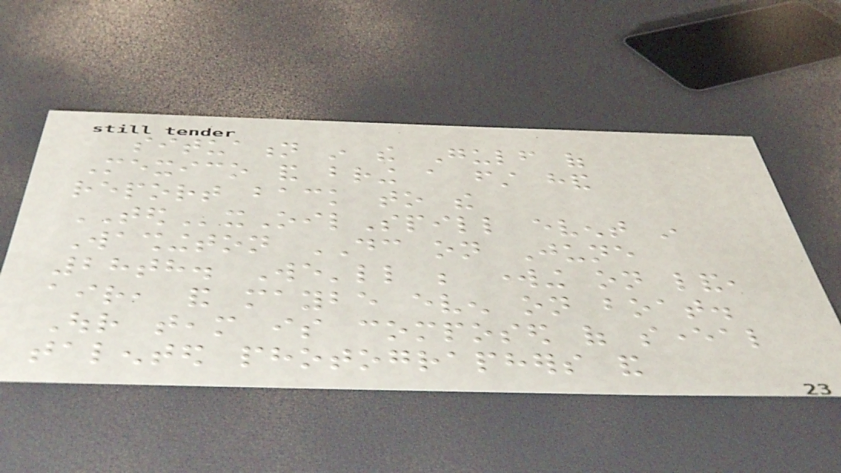situation in the Gulf of
Mexico and bring a first hand
report back to the
TEDxOilSpill event in
Washington DC on June
28th. We'll be working on land,
air, and maybe even on boat.
Our team is composed of several
talented photographers and
